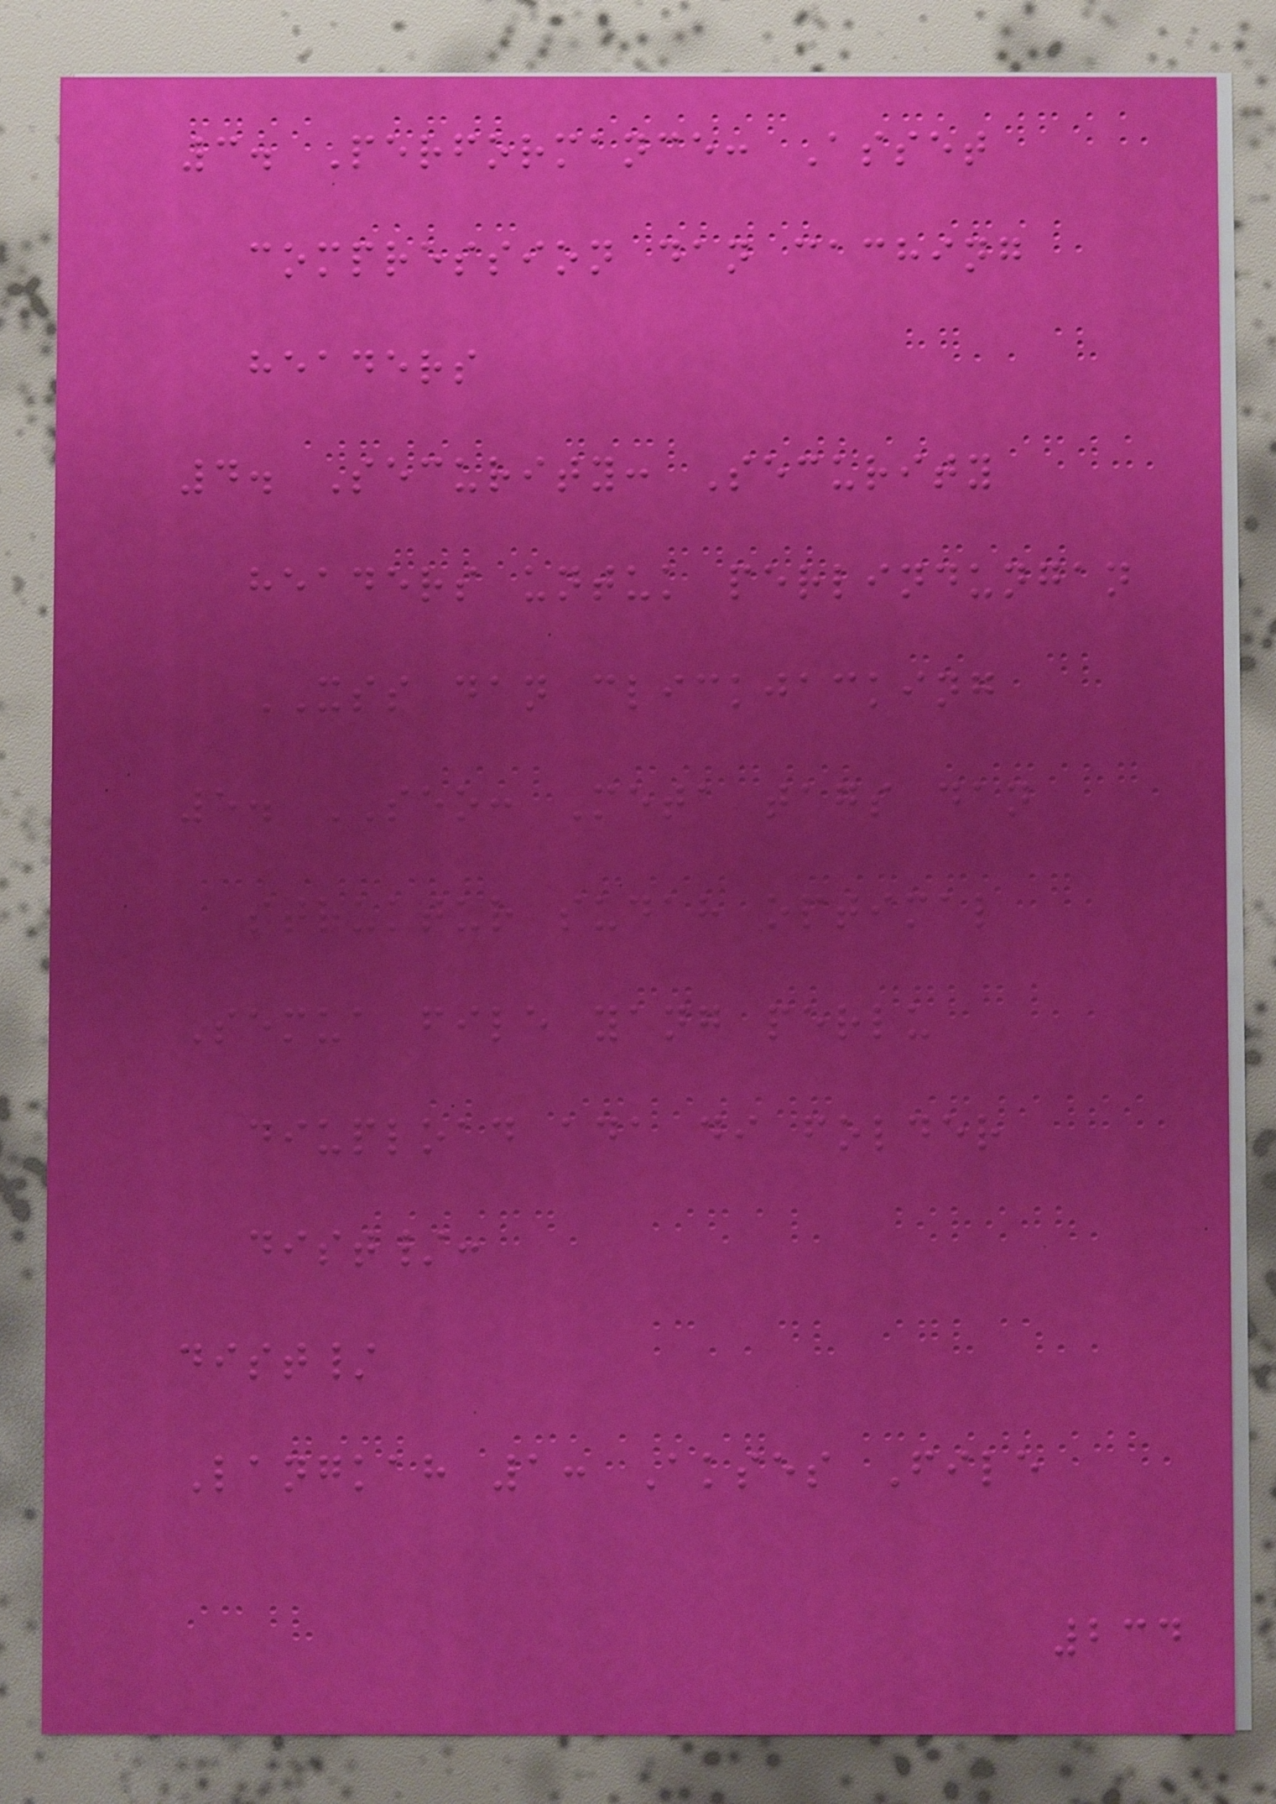3. Performance: Asset
compression dan caching
headers
4. Security: Security
headers untuk perlindungan
XSS dan clickjacking
5. SEO: Meta tags dan
struktur sudah optimal
Semua file yang perlu
diupload ada di folder
dist/:
dist/
Langkah 1: Akses File
234
